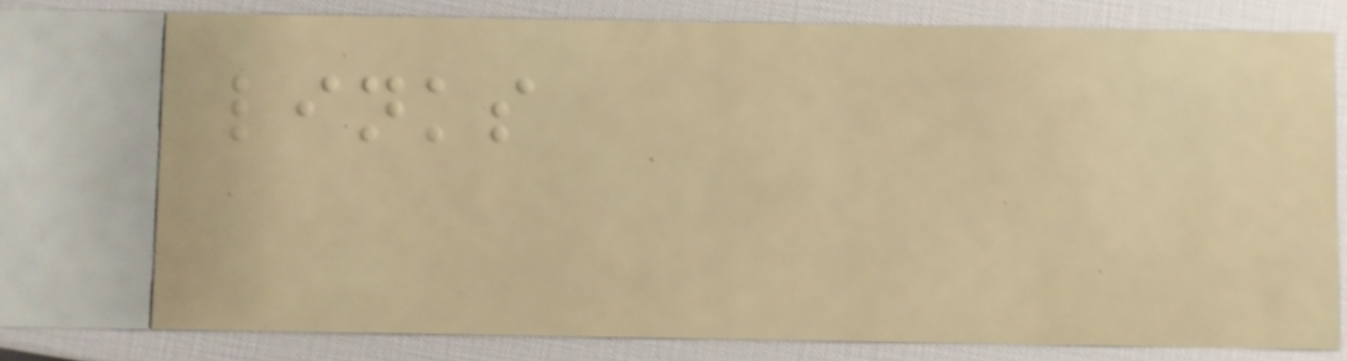links
